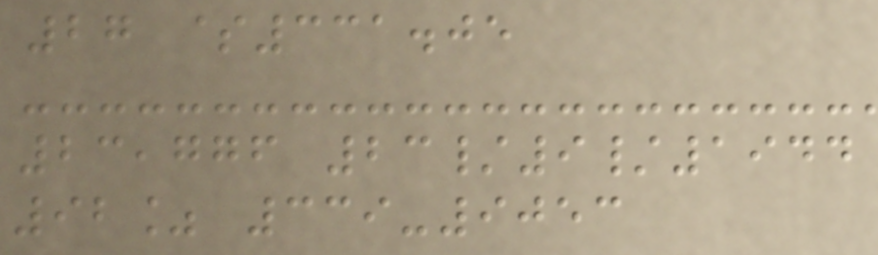27 $331.05
23,776 23/9/1944
92% 339-9053
